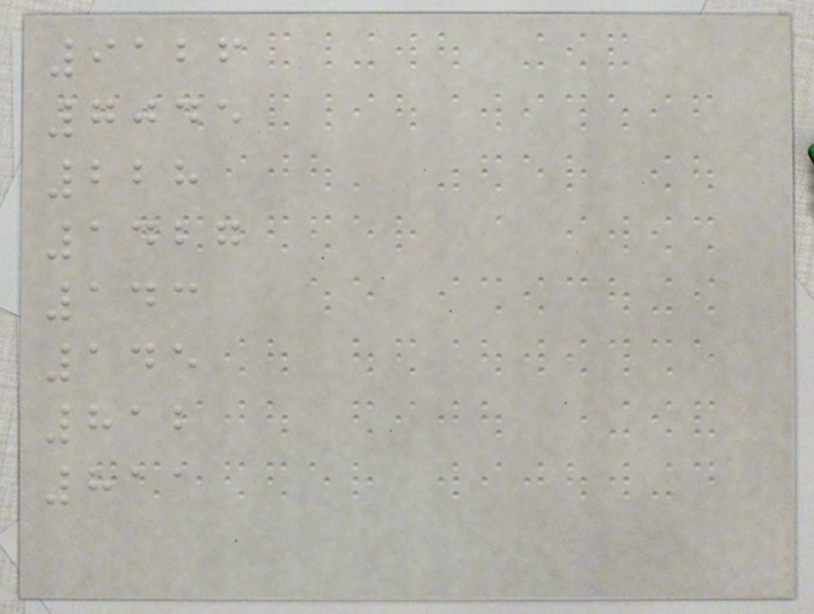9126
7045
228
1427
143
145
812
811
